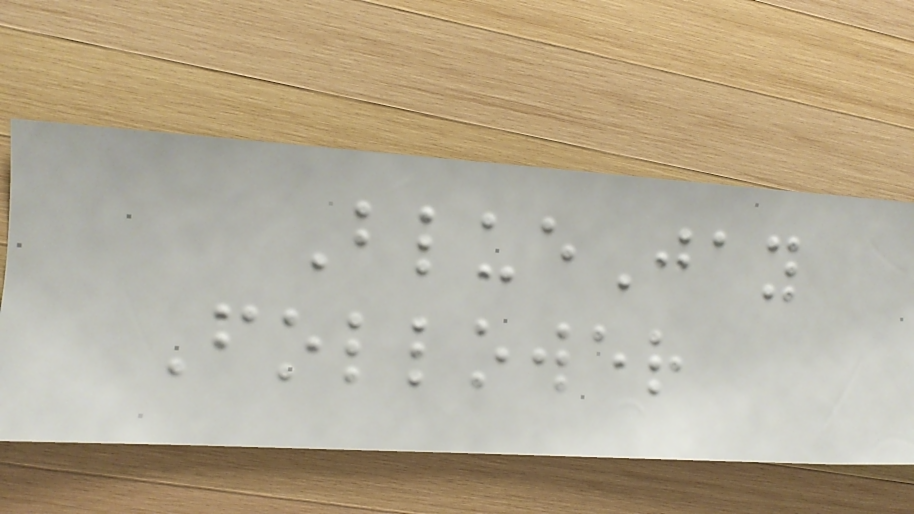BlueJay
Follower
